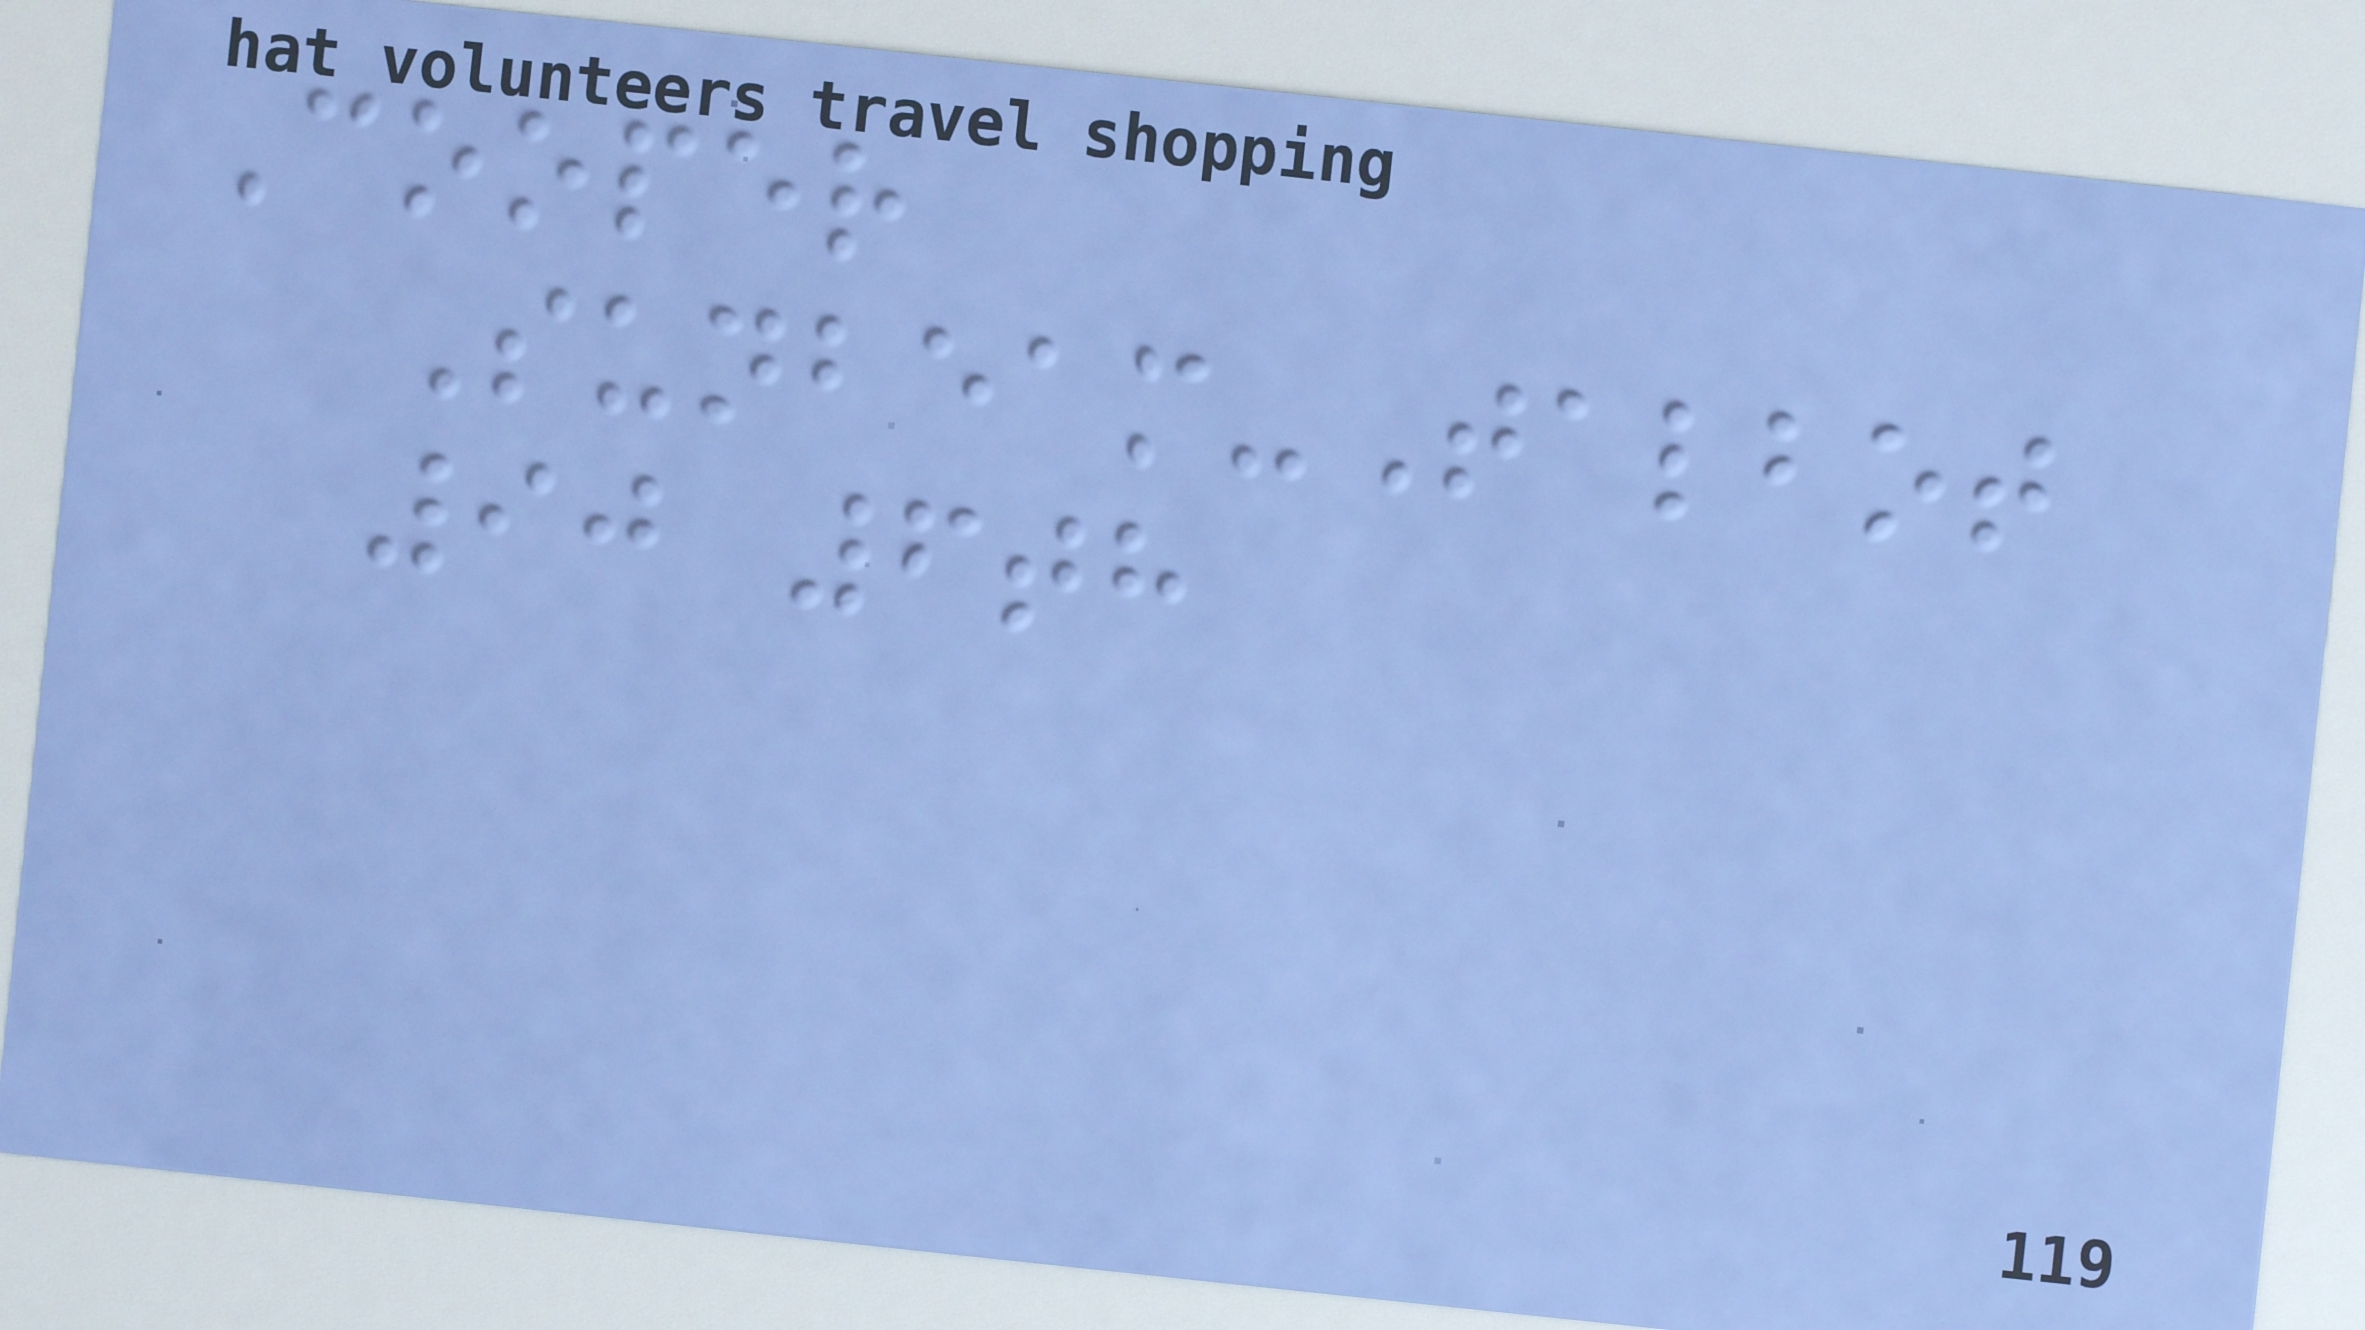Cooper
Sunbeam-Talbot
90 6th
